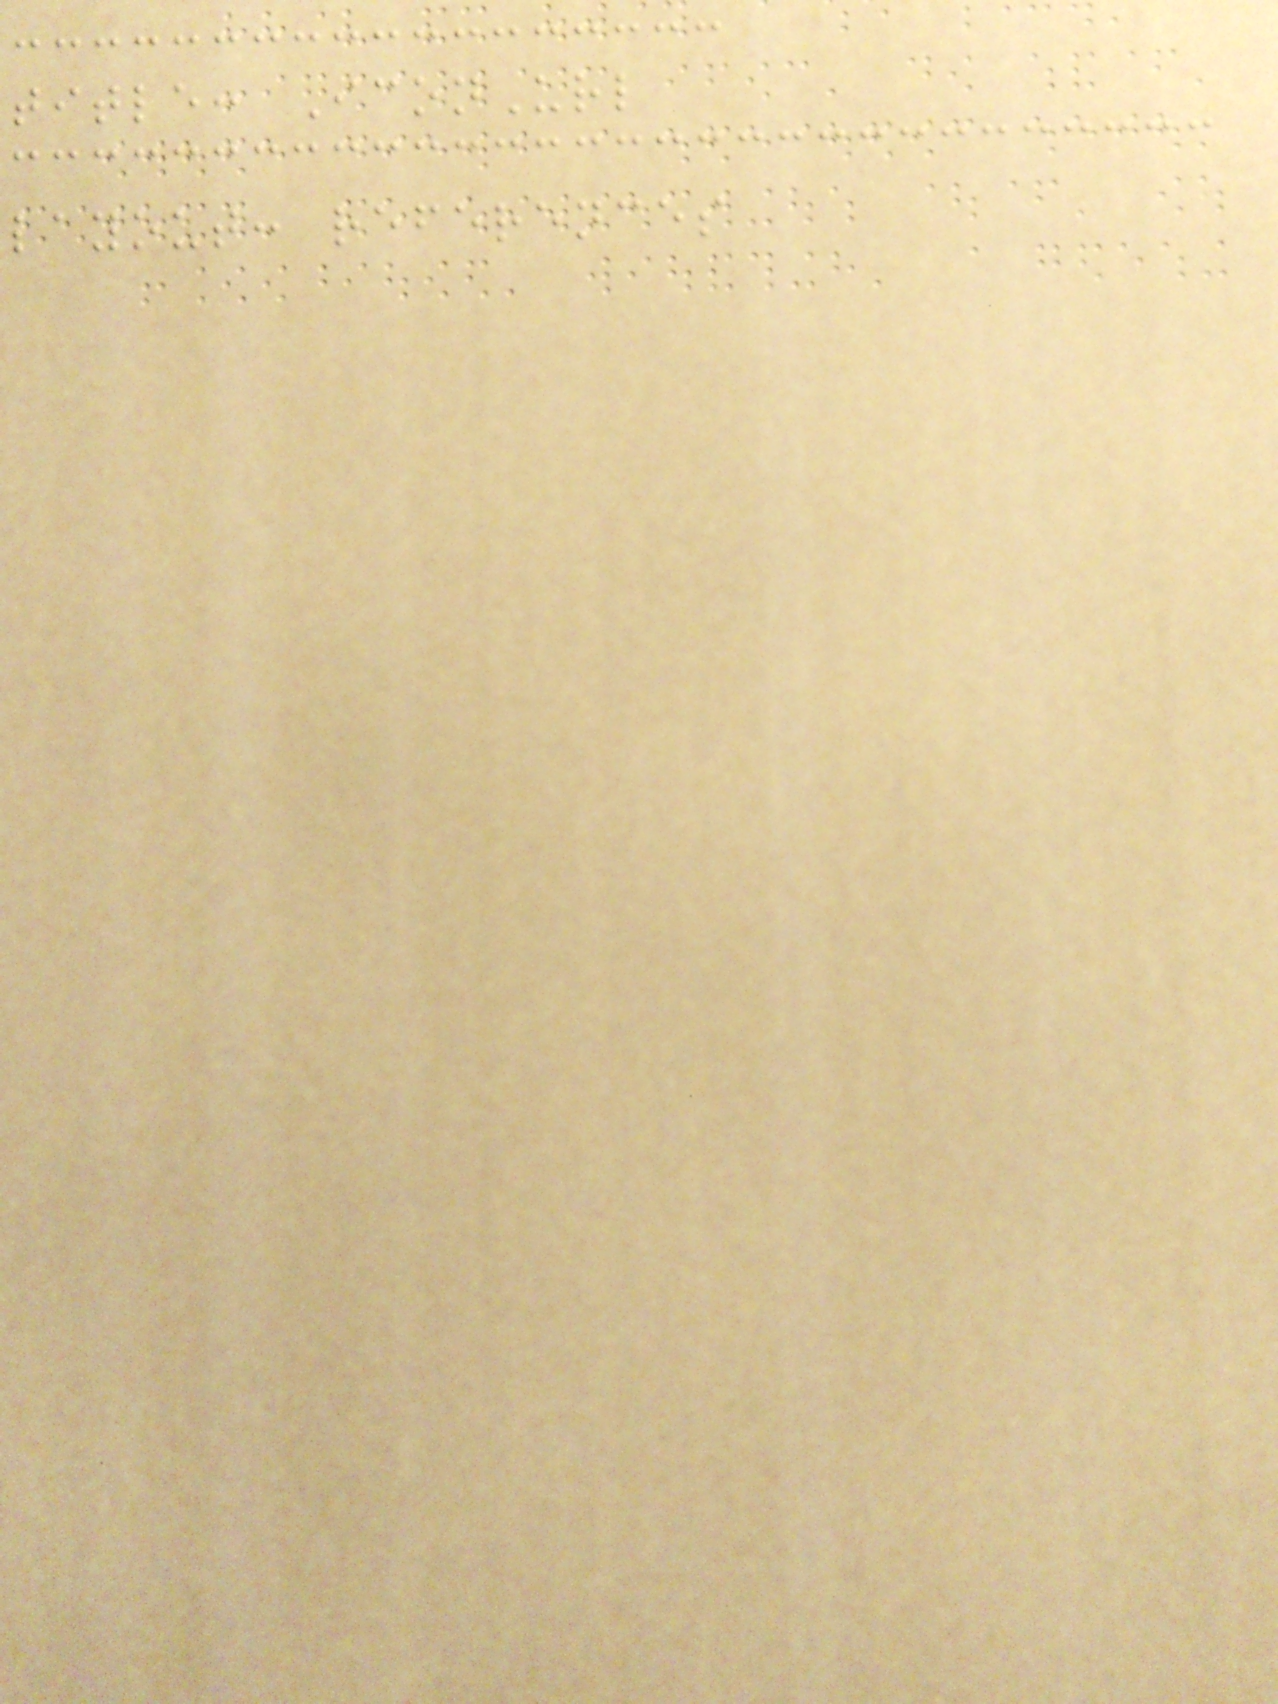title: IconUrl
layout: references
